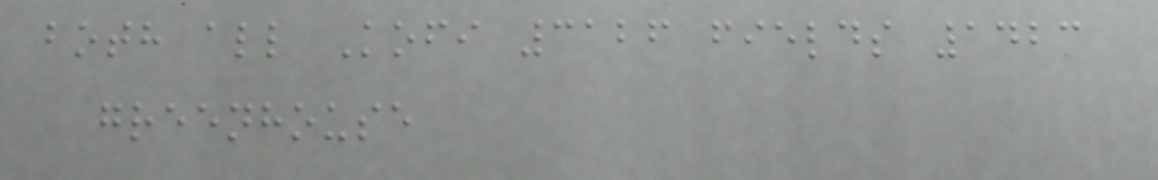both all Kofi 3126 fields 1423
greenhouse
